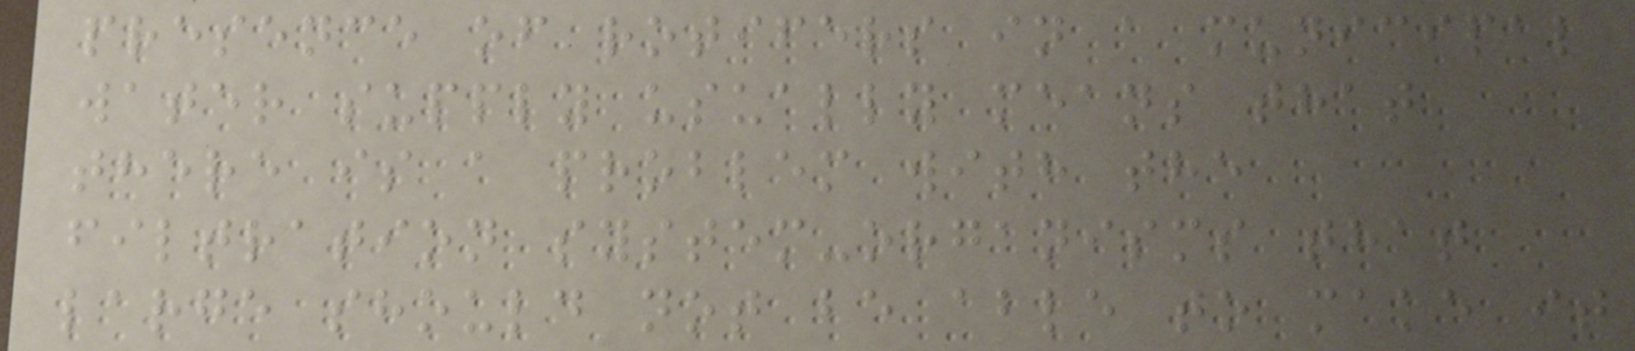presence of rotifers in a municipal
water supply usually means that
there is a problem with the
filtration system-organisms that
large should not be able to make it
